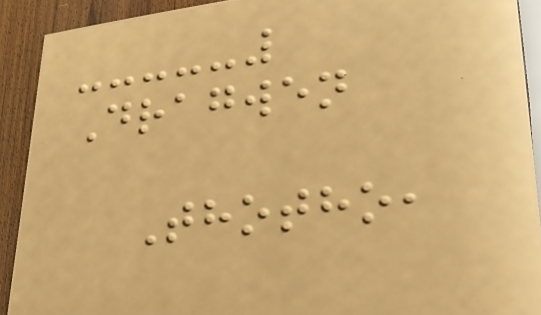Dragwen
Thotho,
